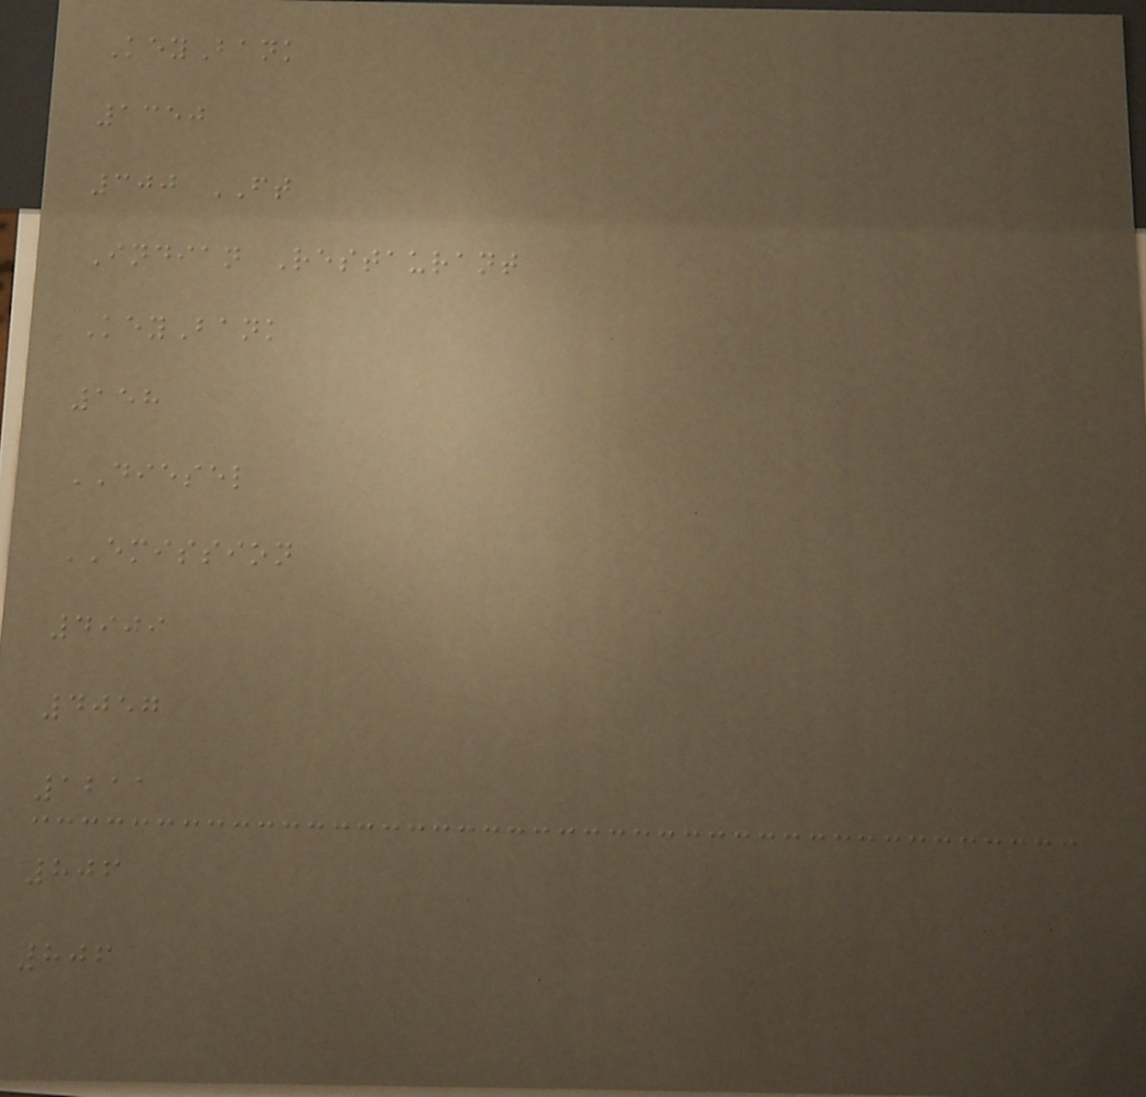KeyBank
1350
300 FT
Indian Restaurant
KeyBank
158
DIESEL
EMISSION
4909
4057
1211
806
806
